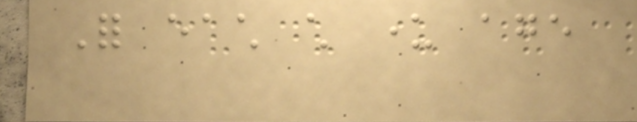For each child under age
